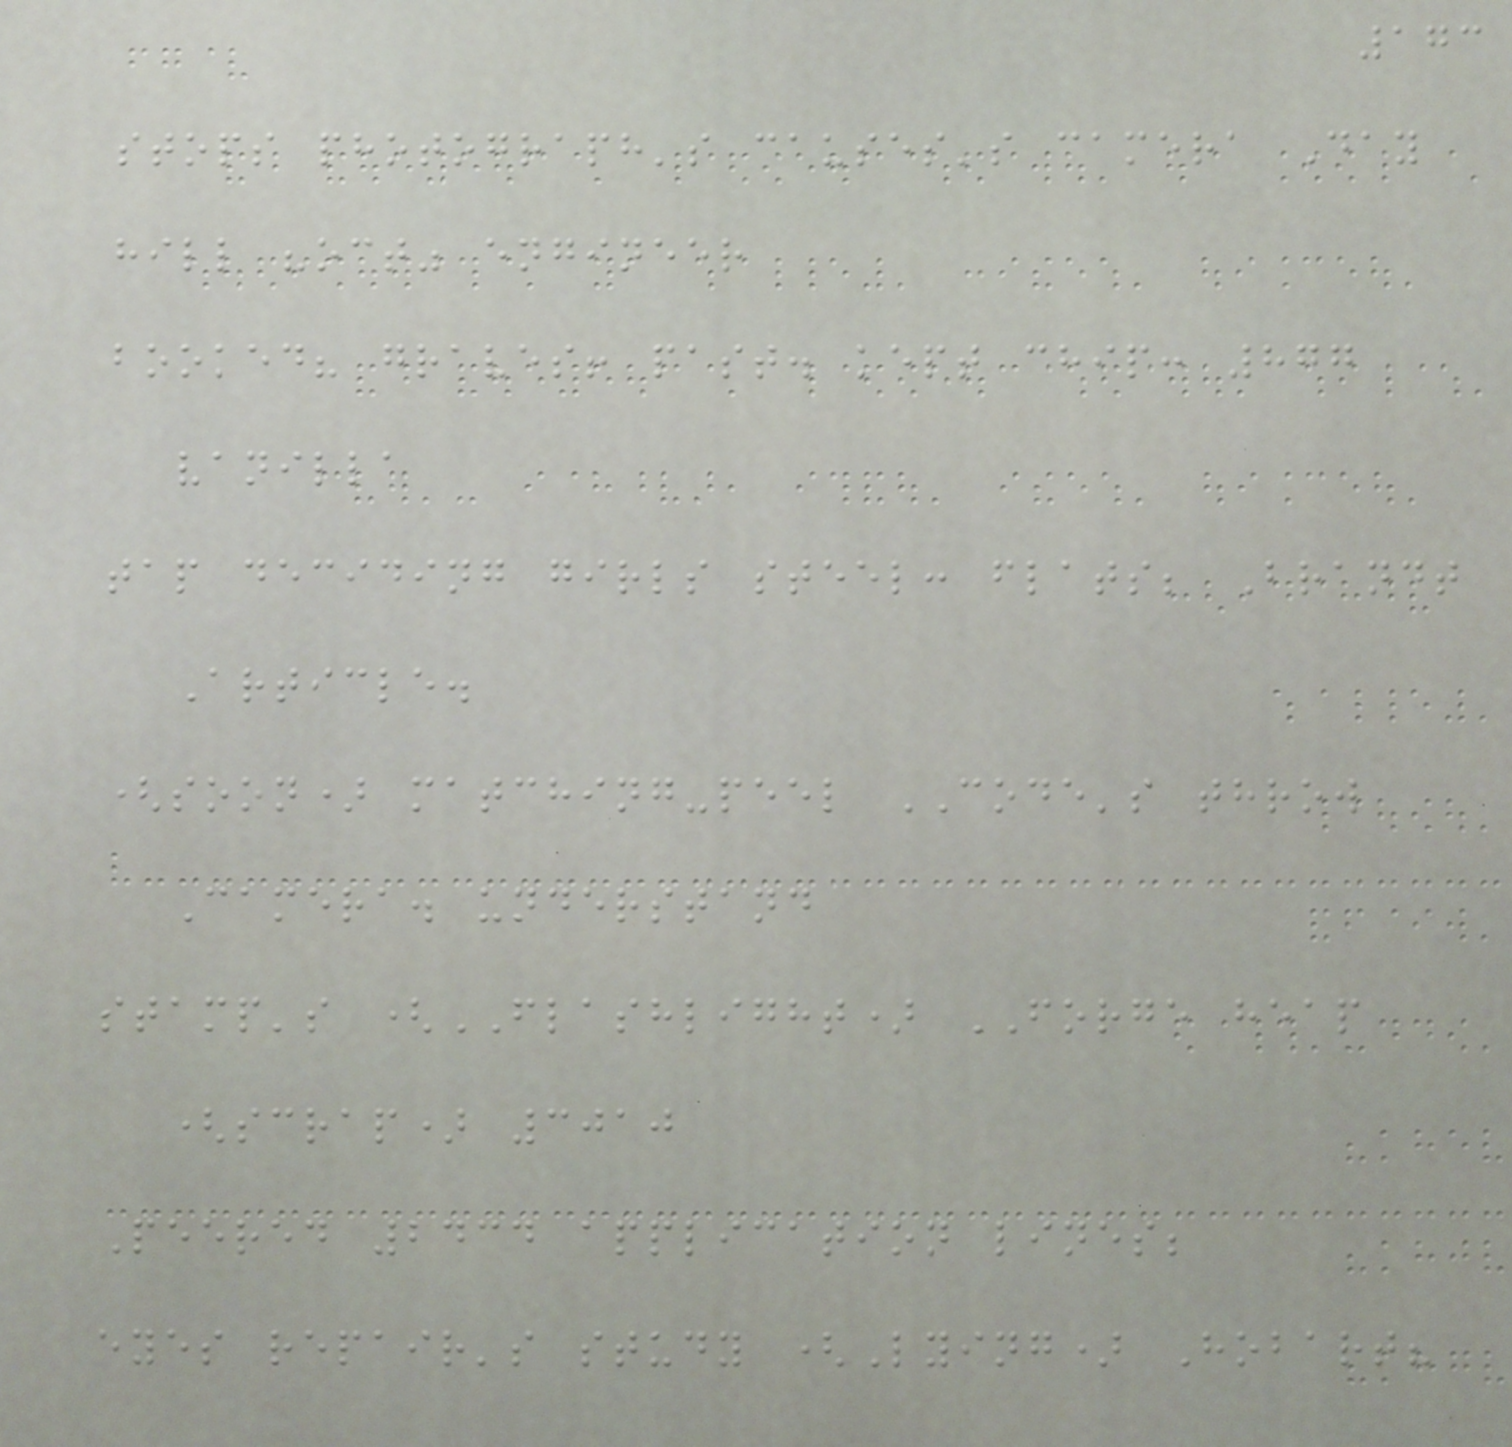173
stops photograph's causes's camera Day
hill "oct" engineer
booked? graves! past. kept chip: 877
vanilla
tap deciding girls steel: flats; Brandt
Article.
(soon) matching-peel CODE's throw
Camera. understand
stamp's (FLASHLIGHT) FORGE heap
(scrap) 3010
Peered 2434 application lines;
eyes repair's study (Lying) Hobart?
